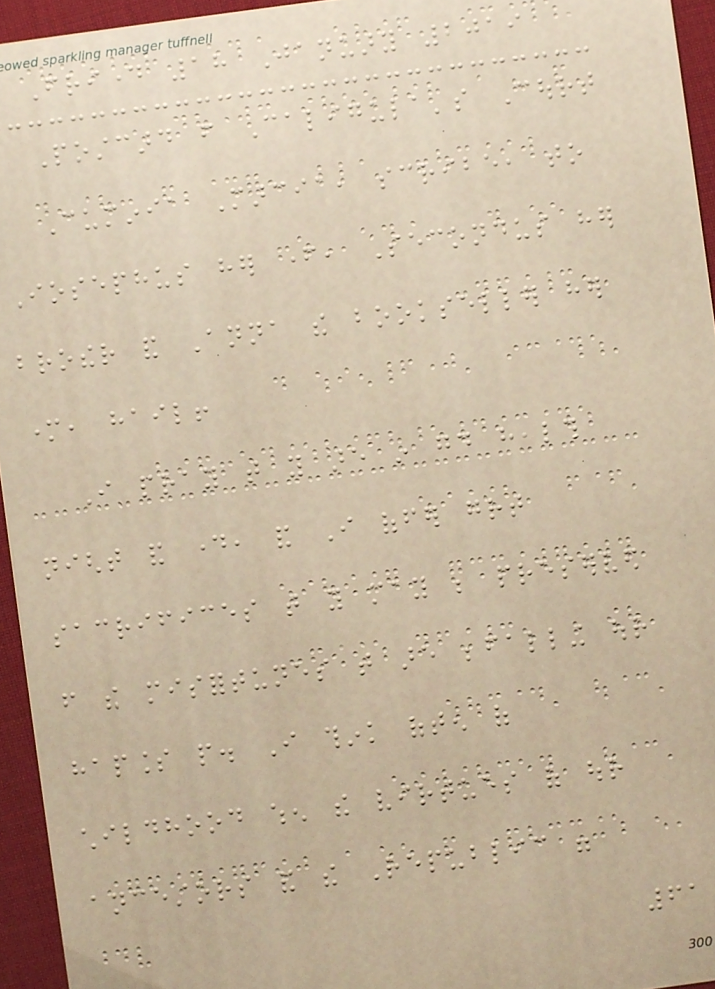Friday 18 January 2019
Postcard from Caligula's Court
Cuminia Marcia, scribe, to
Iosephus her father, Secondus her
brother and Anna the bookseller her
mother, hail!
I pray that you are in good health
night and day, and I offer great
sacrifices that you may be preserved
from the misfortunes that are befalling our
hapless people. I think often of
childhood when the virtues of our
ancestors and the Republic were
61
